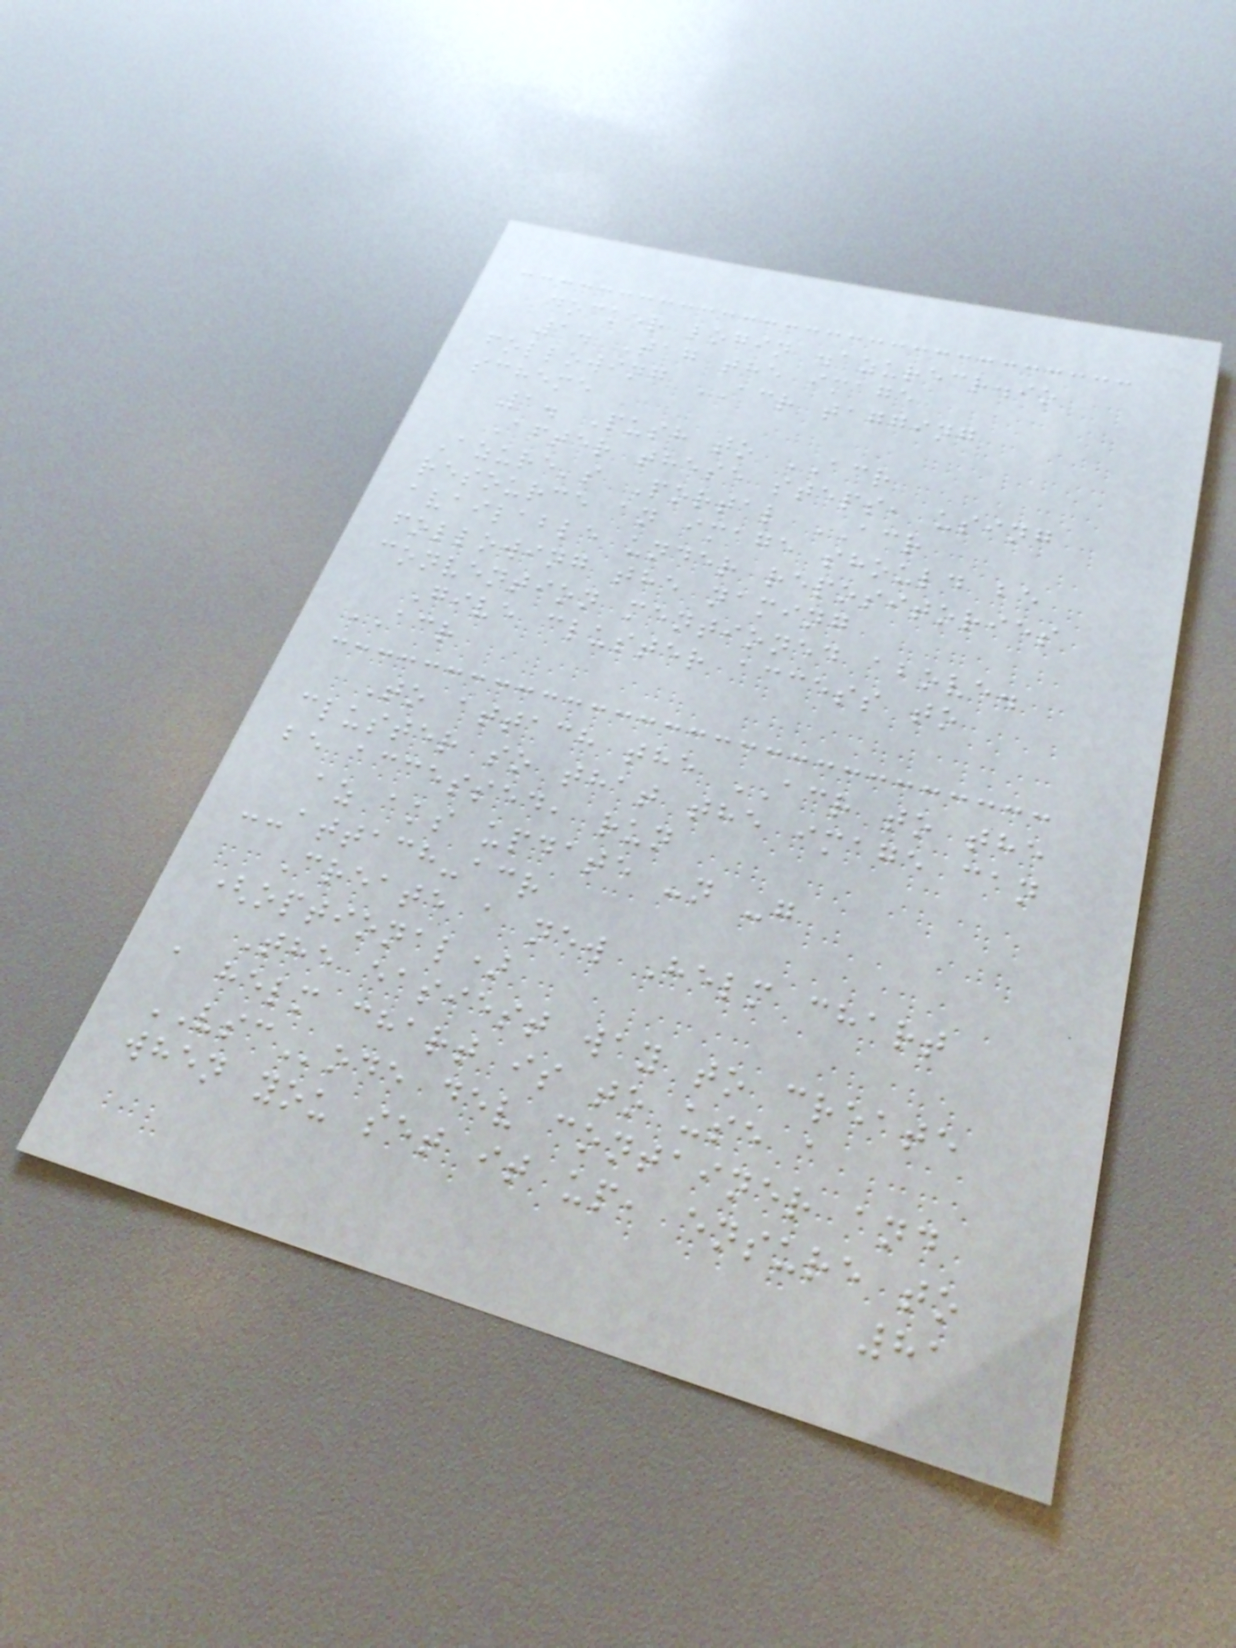docker login .azurecr.io
1. Tag the image
following ACR tagging
scheme
1. Push to ACR
After these steps, using
Azure's Portal ACR
resource an image should be
available under repositories
following the naming
convention mentioned above.
Give cluster access to
ACR
To attach the ACR to the
cluster so that the image can
be accessed, run
az aks update -n -g
--attach-acr
Create a new Helm chart
(optional)
The easiest way to create
a helm chart is to use a
VSCode dev container and
when you set it up, ensure to
81
